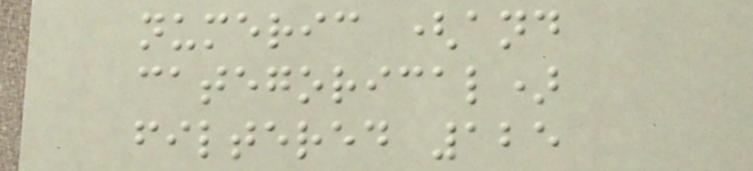numeric (and
categorical)
filtered 125
